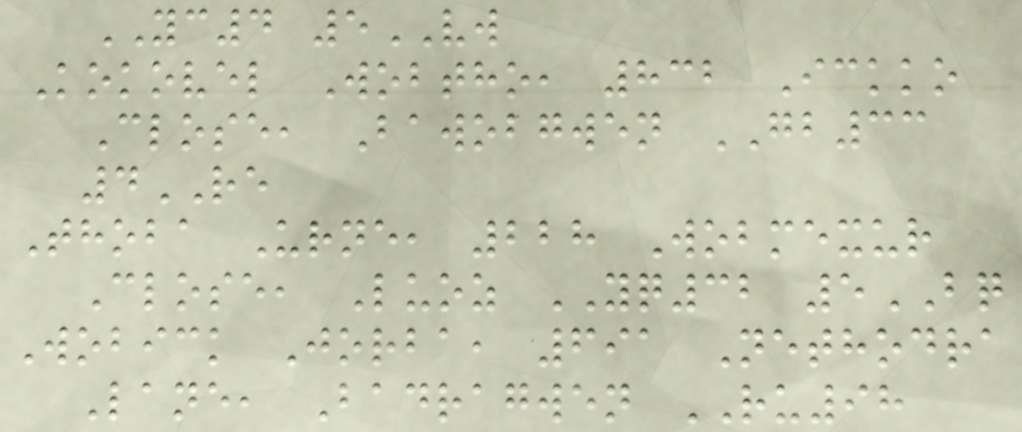YC4 5VW
Kokovel Wobtho, 832 Ickko
Close, Bawobgwen GB33
4RE
Thoba Urne, 228 Wobmexur
Close, Luoz YQ32 5BQ
Wobick Jorba, 691 Nethodra
Lane, Badragwen RU98
